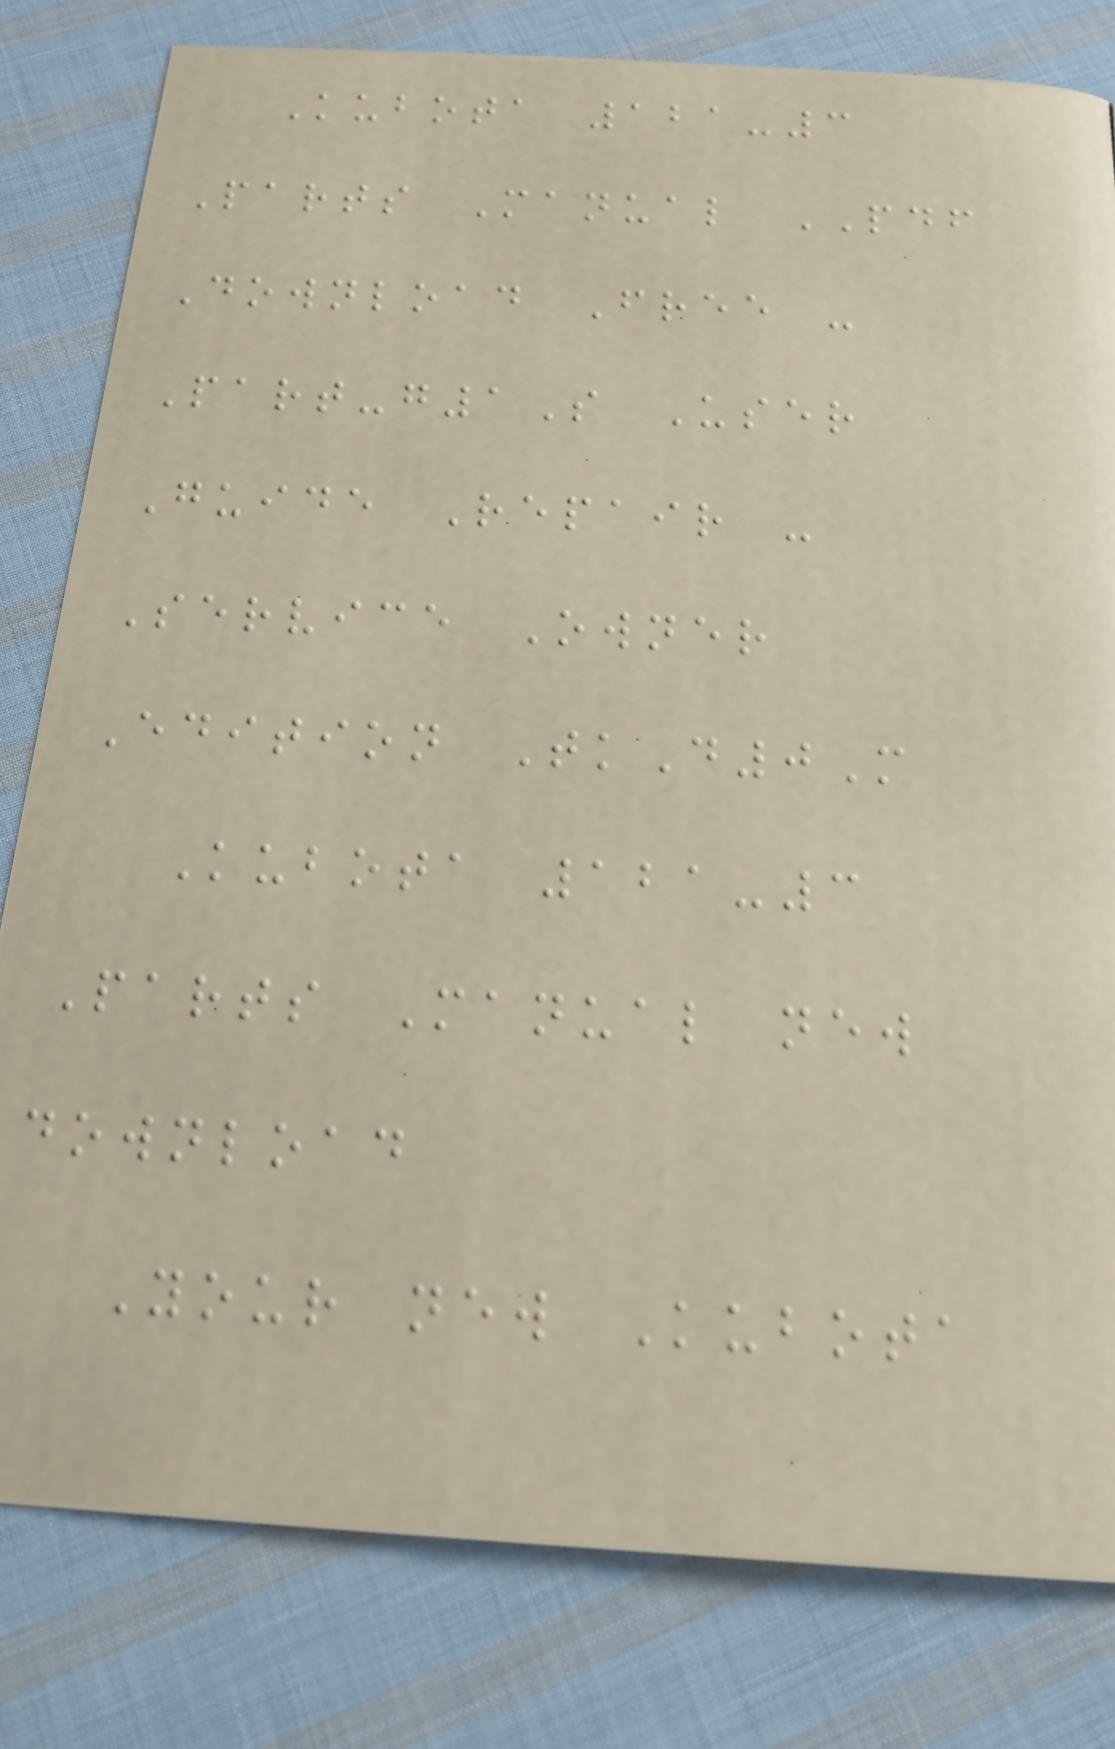Kubota 121-3
Parts Manual PDF
Download Free -
Part-g1S User
Guide Repair -
Service Owner
Edition TkD0M
Kubota 121-3
Parts Manual new
download
Your new Kubota
